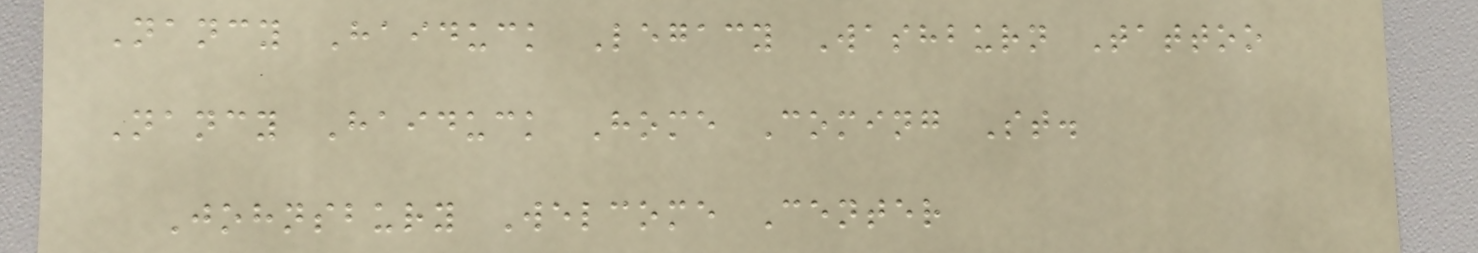Nancy Haiduck Legacy Washburn Tattoo
Nancy Haiduck Home Coming St.
Johnsbury Welcome Center
